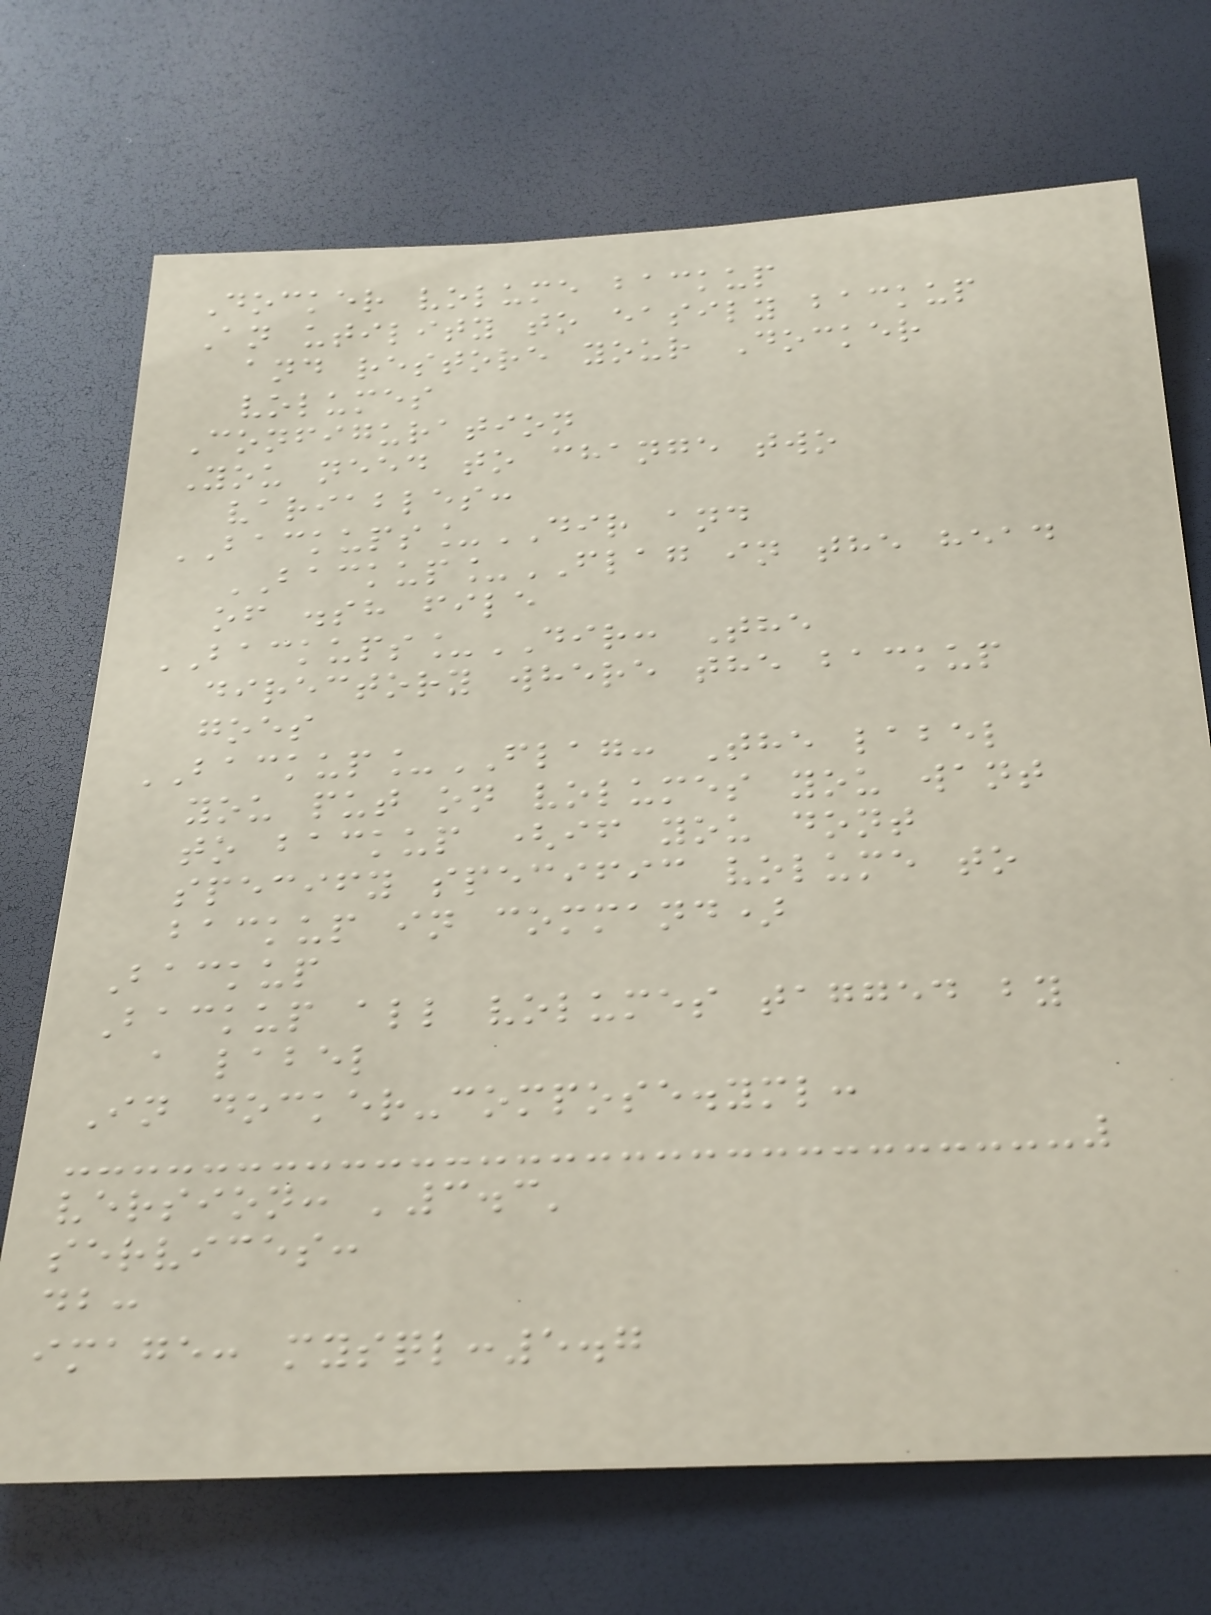Docker volume backup
An utility to easily backup
and restore your Docker
volumes
Configuration
You need to change two
variables:
BACKUPS_DIR and
BACKUP_FLAG in the head
of .sh file
BACKUPS_DIR: The
directory where the backup
goes
BACKUP_FLAG: The label
you put on volumes you want
to backup (if you dont
specify specific volume to
backup in command)
Backup
Backup all volumes tagged by
a label
In docker-compose.yml:
version: '3.3'
services:
db:
image: mysql:5.7
